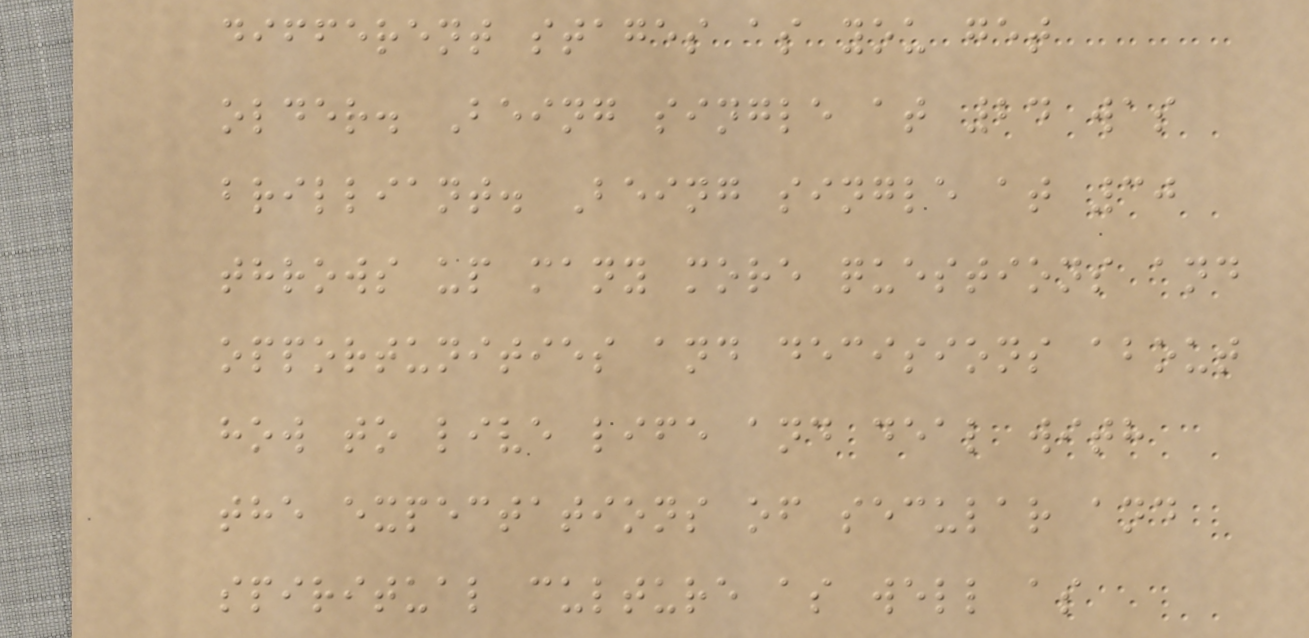different stages as you get
older. Being single at 24 was
brilliant. Being single at 30
throws up many more questions and
opportunities and decisions about
how to live life and deal with
the expectations of secular and
spiritual culture as well as
